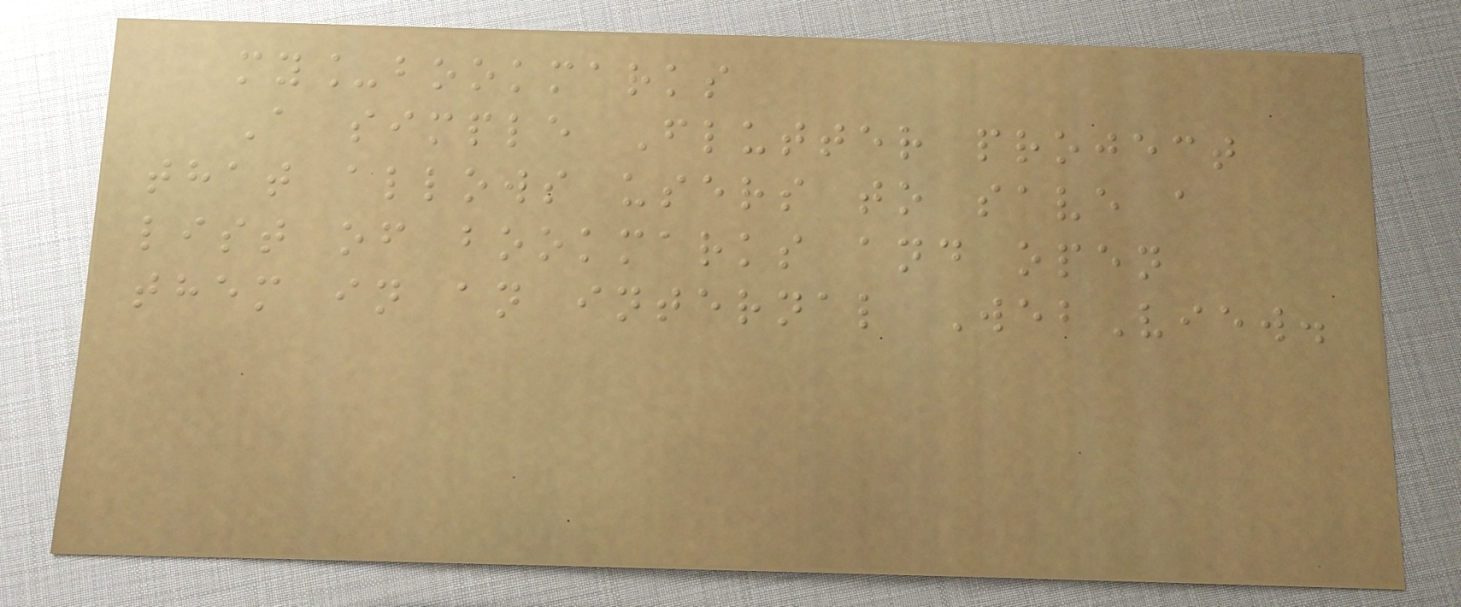my_bookmarks
A simple Flutter project
that allows users to save a
list of bookmarks and open
them in an internal WebView.
